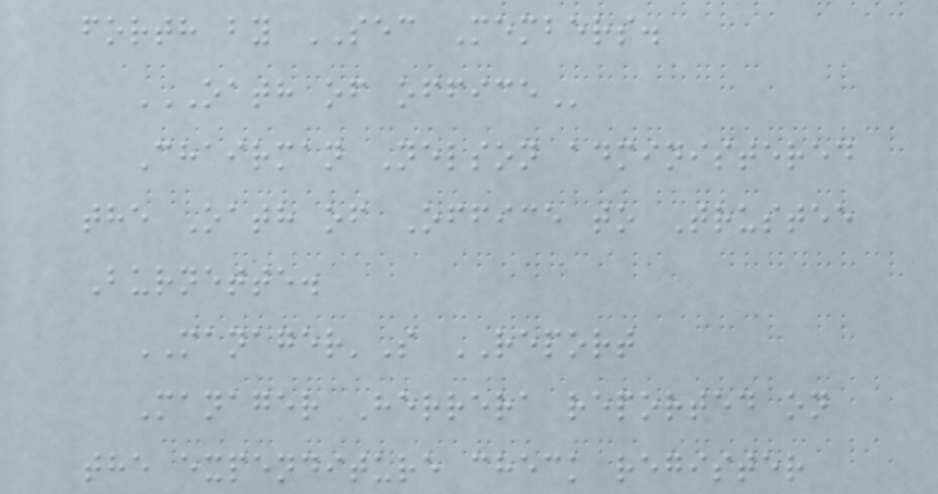forth by SEC Members.
OATH OF OFFICE
Chairman Nelson administered
the Oath of Office to Trustee
Burnette.
MANAGER'S REPORT
Manager Herrera reported on
the expenditure check register
